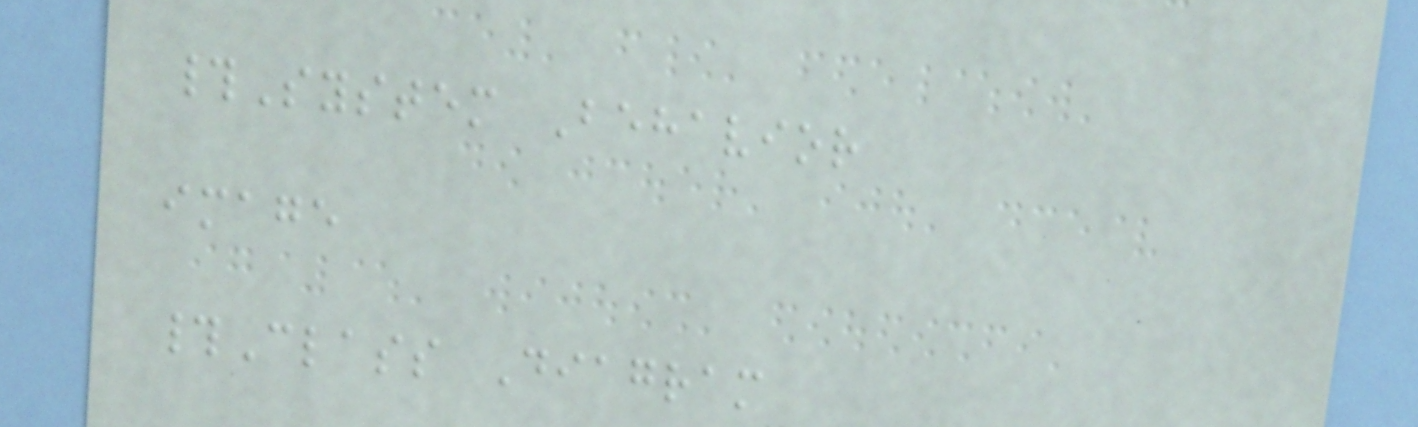#System Behavior
image
#Class Diagram
